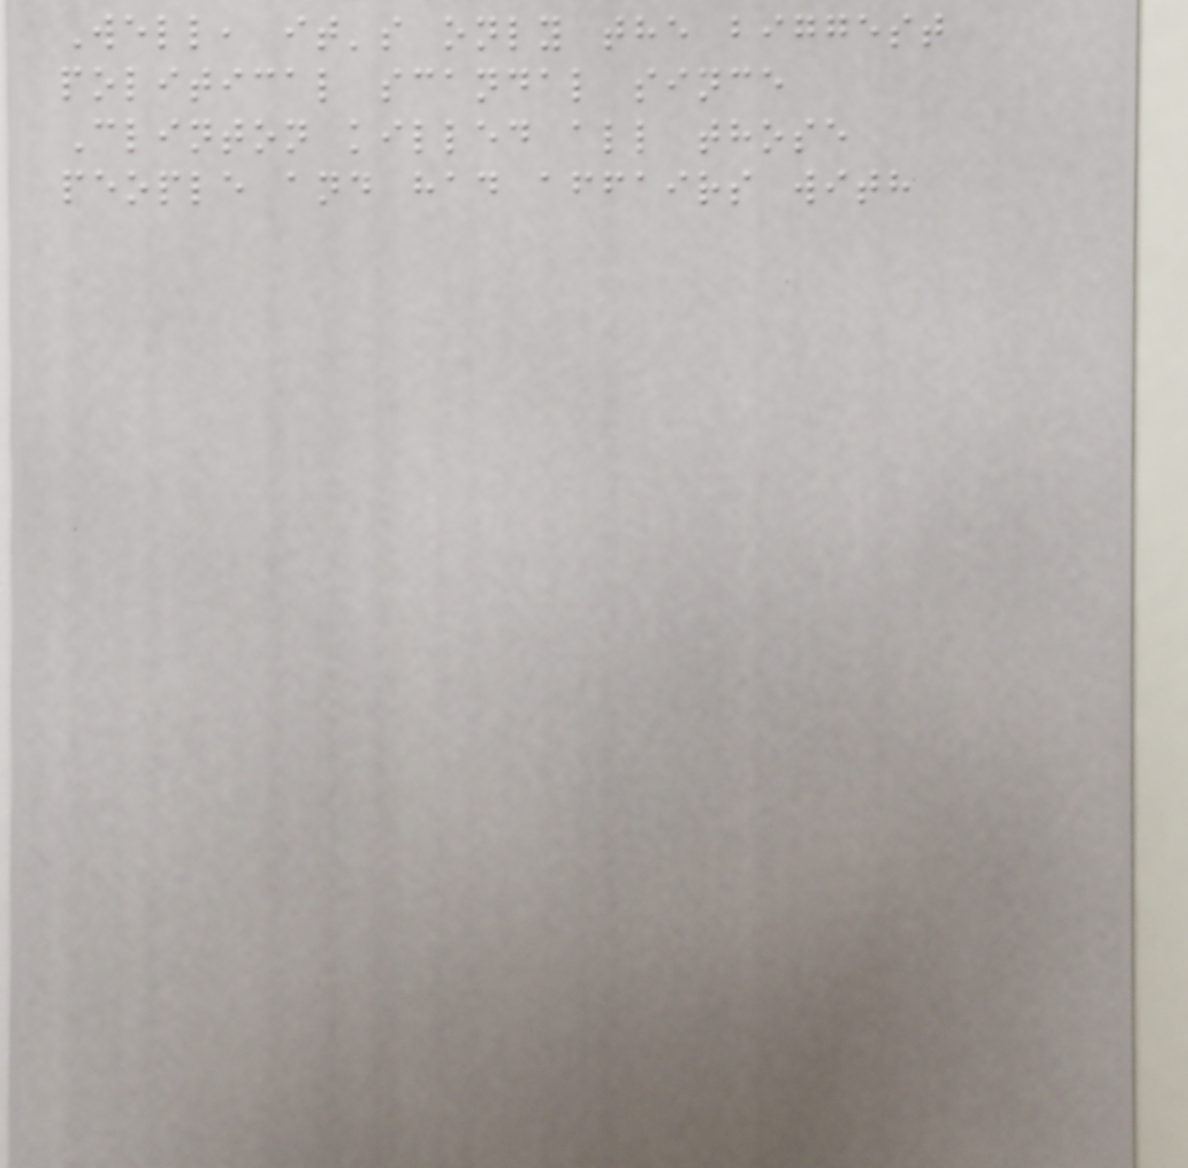Well, it's only the biggest
political scandal since
Clinton killed all those
people and had affairs with
